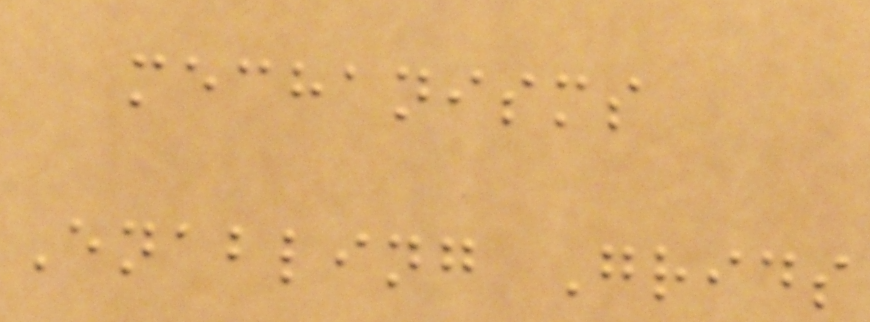mechanisms
Enabling Grids
